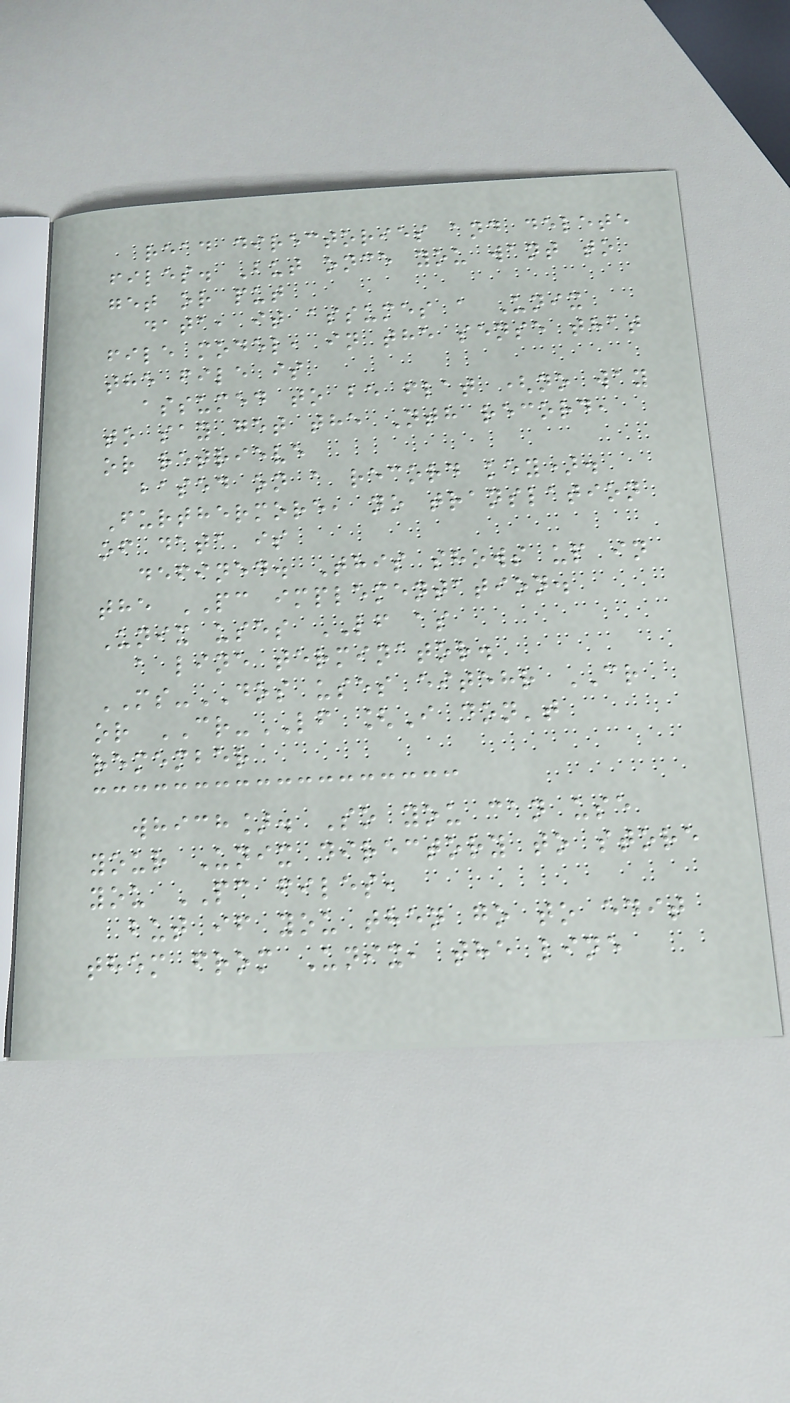read directories and delete
files. But once you want to
get or put
data, it assumes a Unix
file model, in the sense that
the file is
assumed to be flat (no way
to say get the Nth record,
or retrieve
based on a record key).
Furthermore, no translation
of data is
defined. This shows up in
the PC implementation.
Unix uses LF as
a line terminator.
MS-DOS uses eitehr CR
or CR-LF [I don't
remember
which]. So you can use
your Unix directory to store
you PC files,
but if you then go to edit
them from Unix, the line
